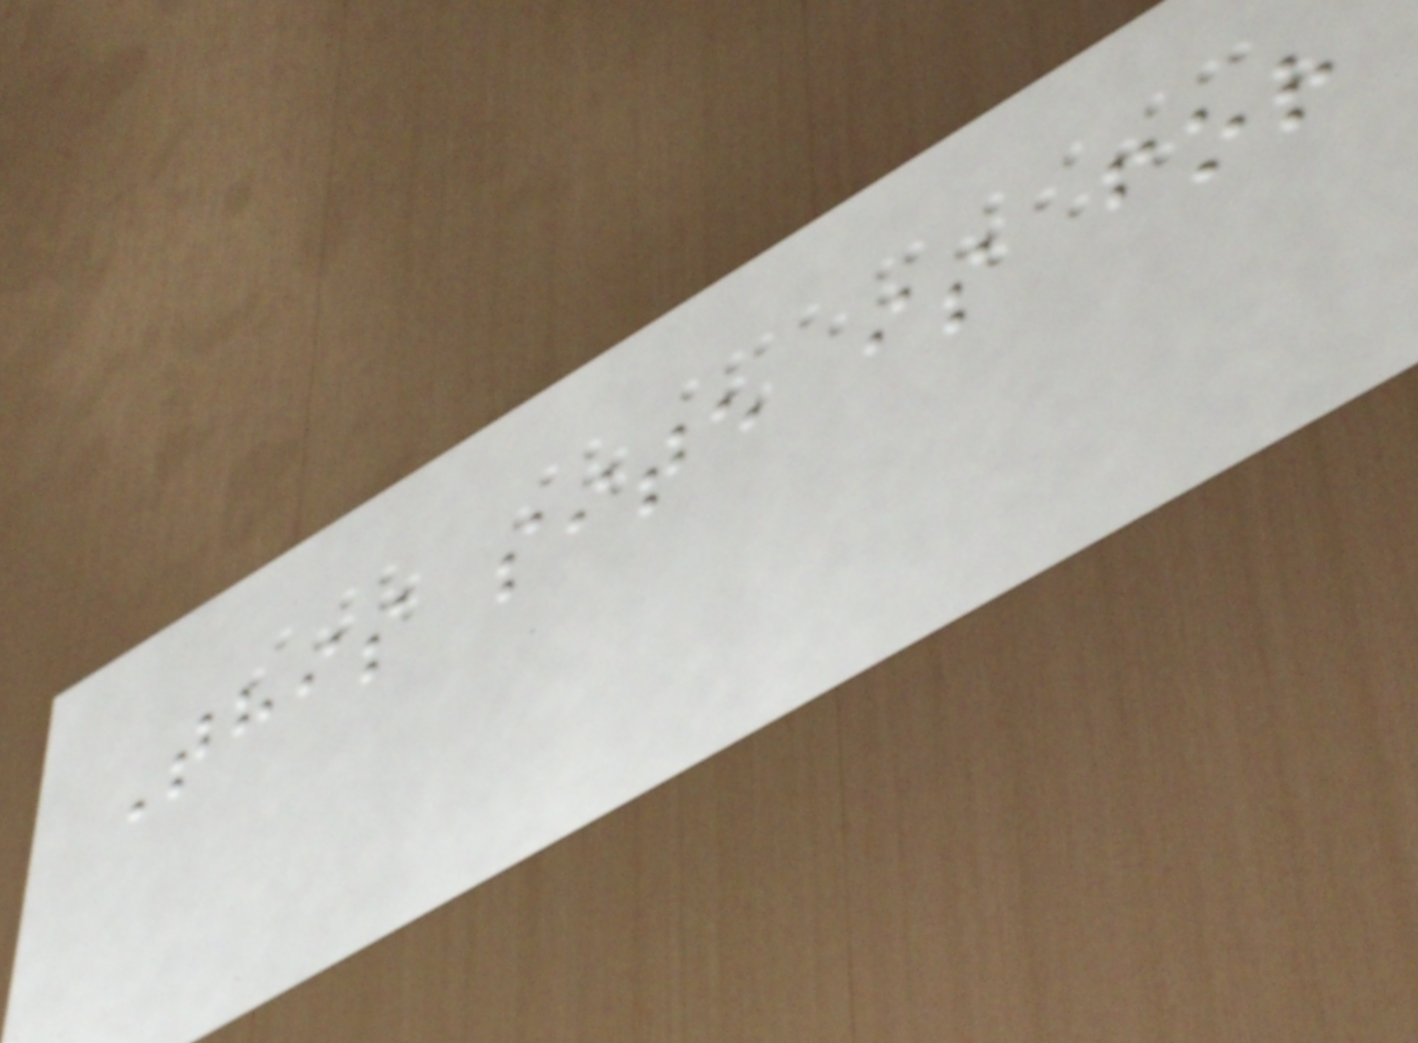This site is for
